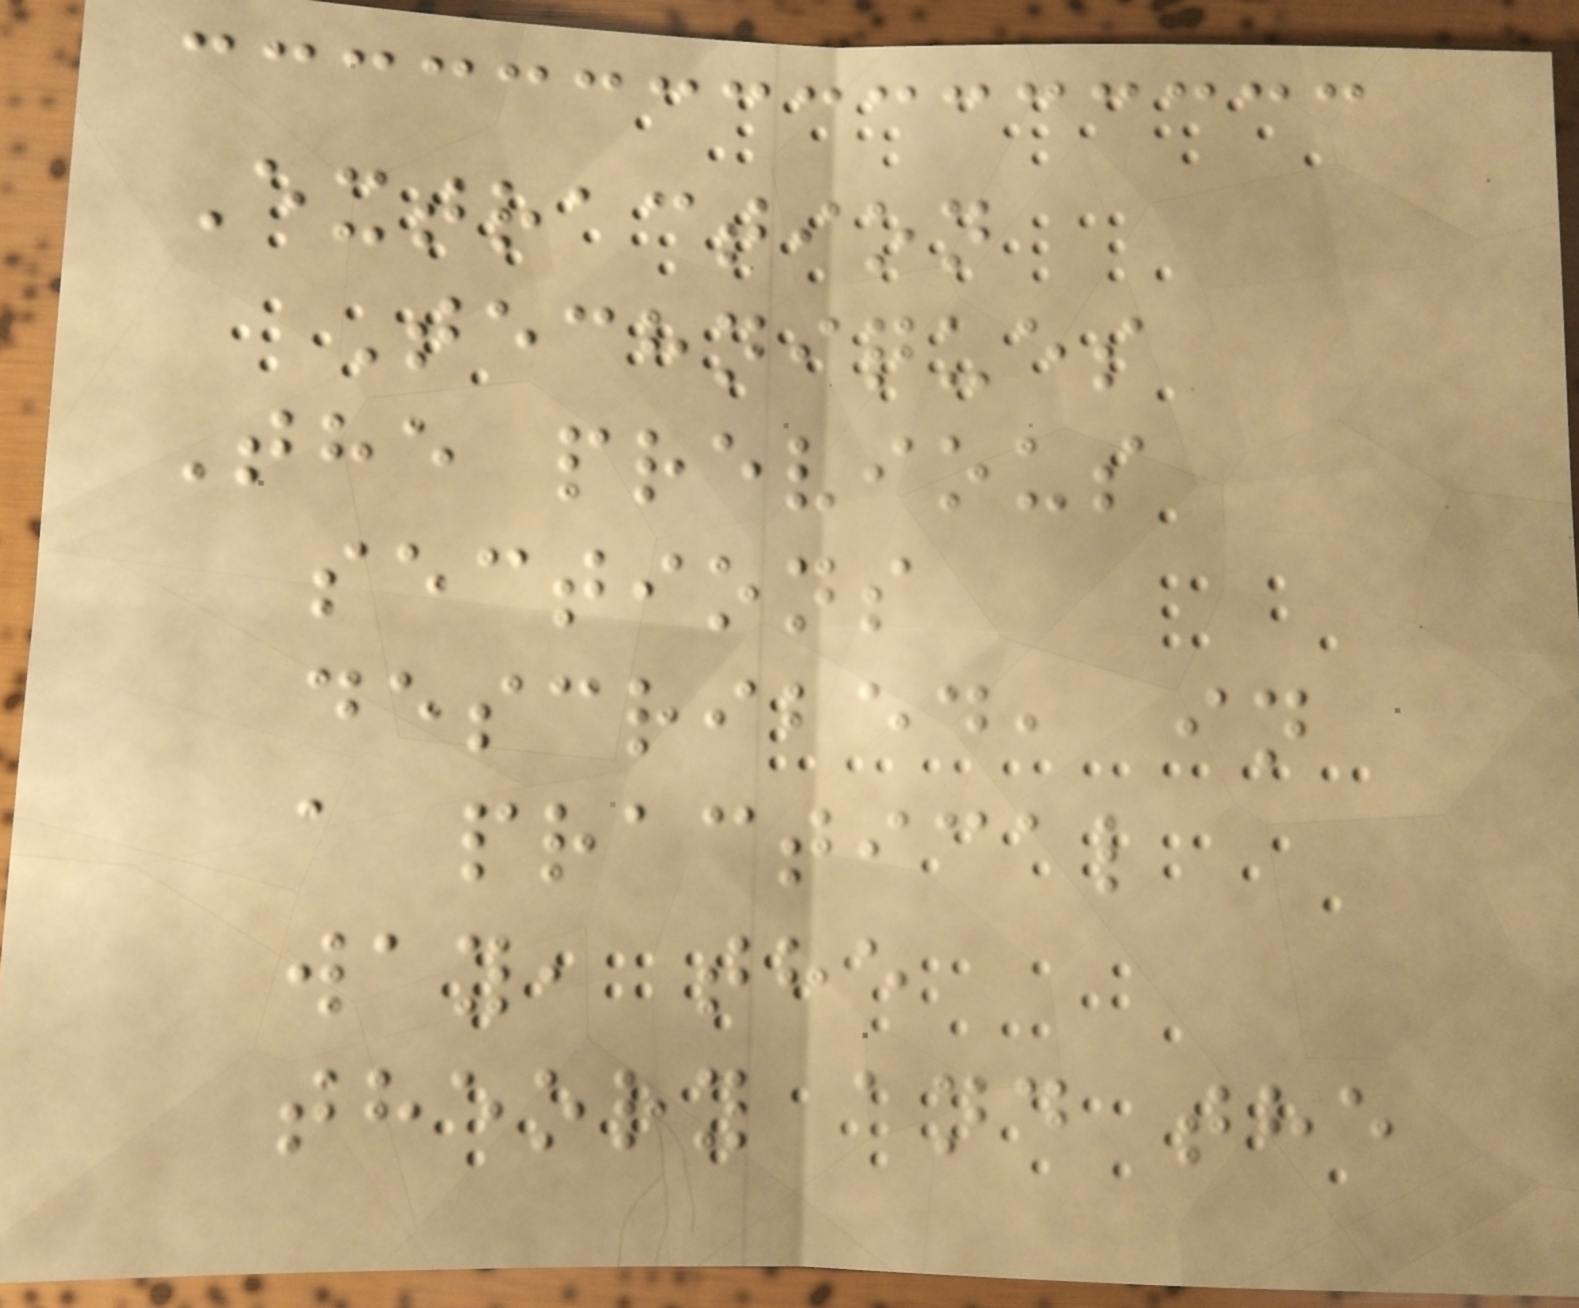Extraction
Techniques
The previous
sections
described, in
a practical
way, the
theory and the
